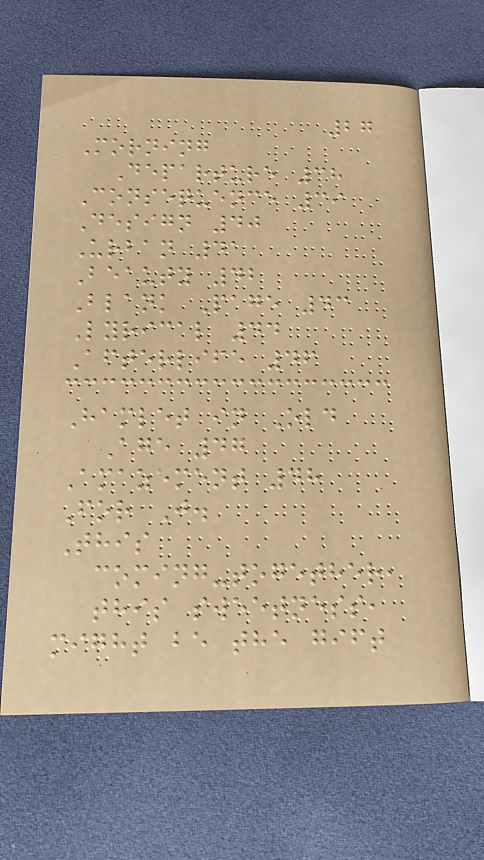27
Morning
Departure 38
Consequence 39
Design 40
Urban 41
Beauty 42
Blank Page 43
Lyrical 44
Afterlife 46
Hamlet in Old
Age 47
Amazement 48
For J.
This
coming-together,
this sweetness,
might be the gift
